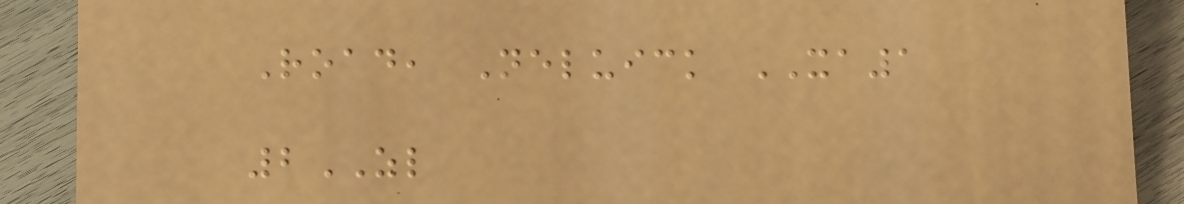Road, Neluick XA1
2ZL
